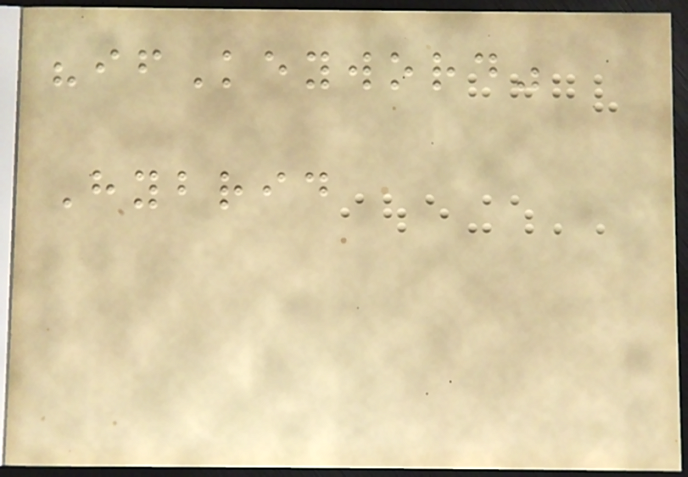"ifKeyword"
Hybrid
